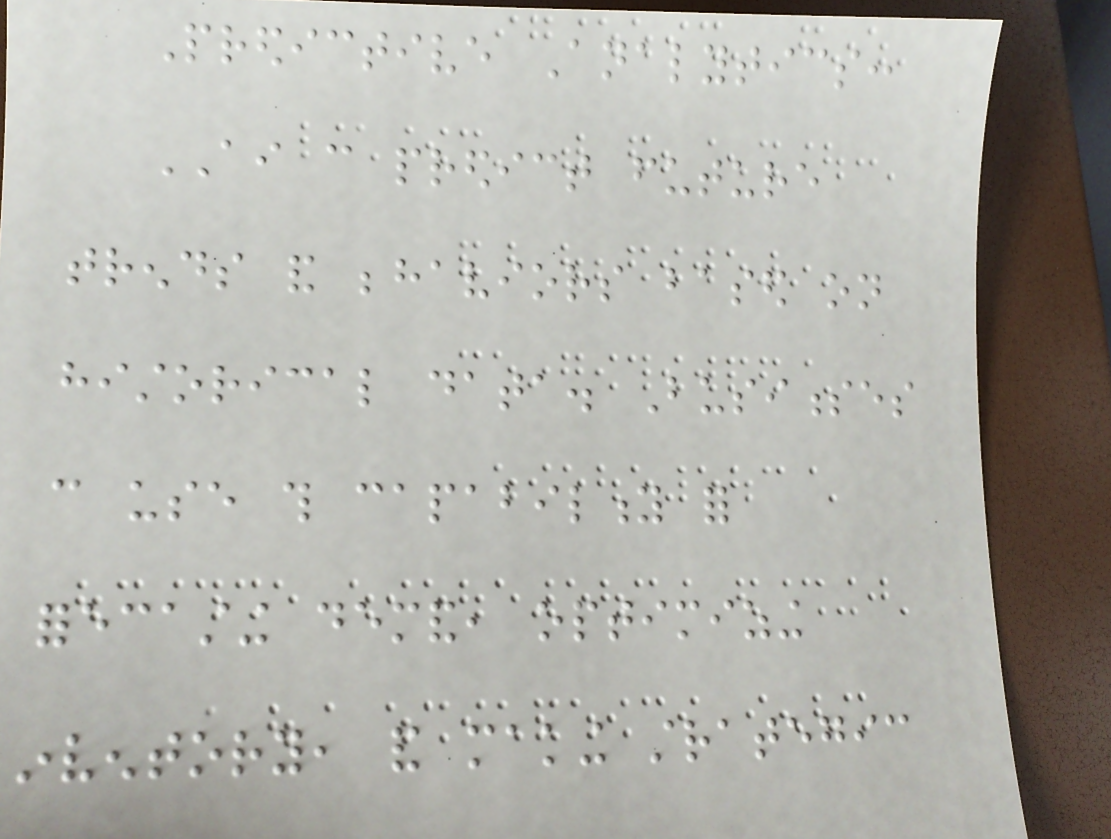Predictive Analytics:
AI can predict future
trends and behaviors based on
historical data. Businesses
can use this capability for
forecasting demand, optimizing
inventory, and making strategic
